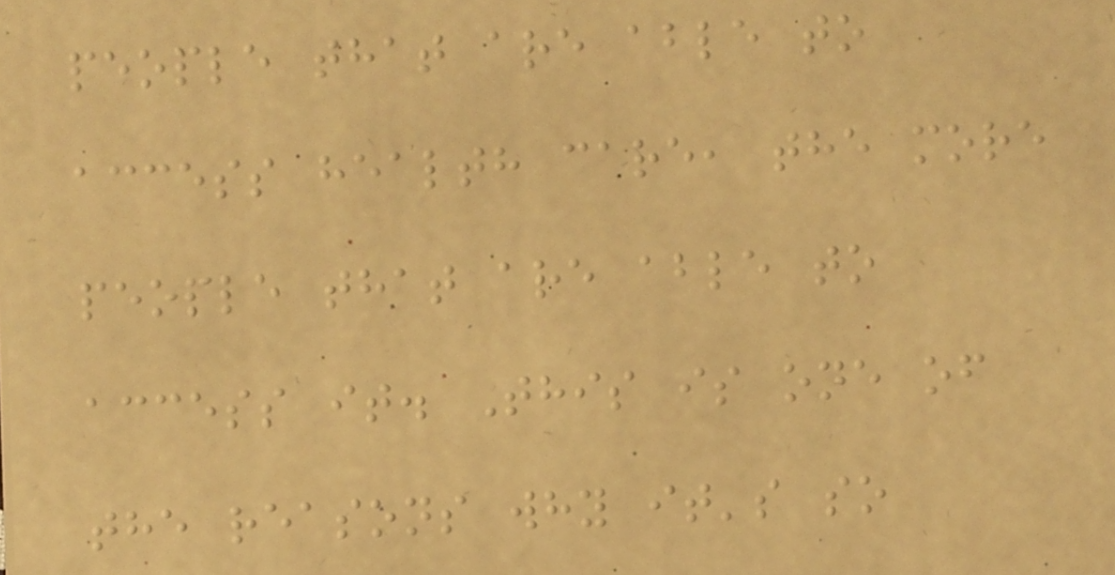people that are able to
access health care, the more
people that are able to
access it. This is one of
the reasons why it's so
